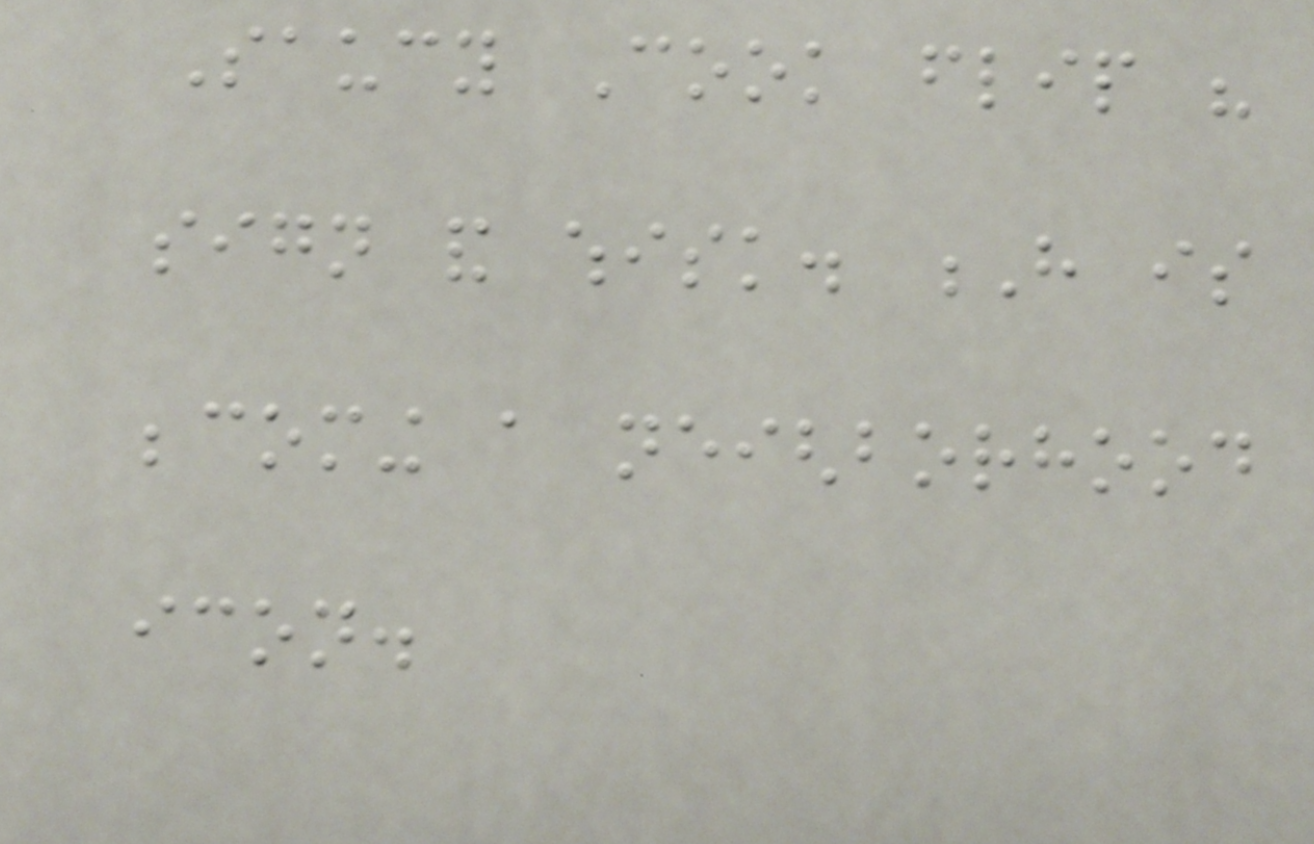Saucy Cook flip his
sign and whisk. H is
becoming a neighborhood
icon.
